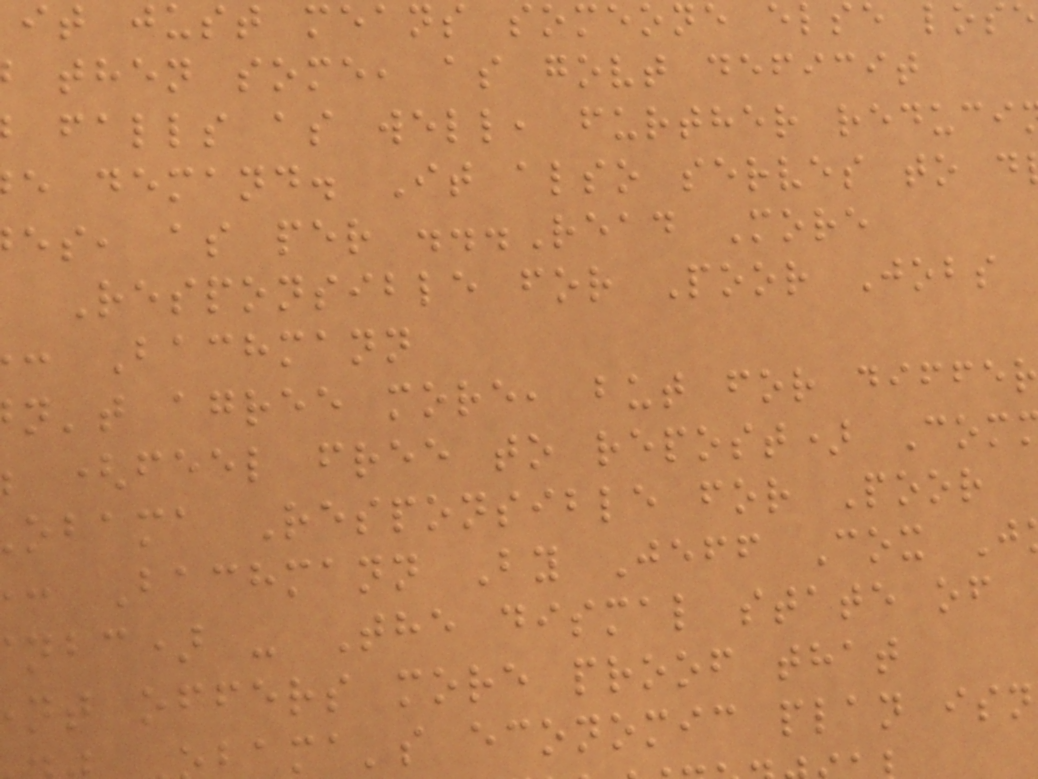it just means someone else lose
then some, as govt deficit
falls as well, further reduci
e demand. It also serves to d
es, as per ...Read More
Responsible for Poor Jobs
: Bachmann
n't agree more, but for differ
(feel free to repost) Com
obama Responsible for Poor
: Bachmann By Jeff Cox J
nbc) - The dismal state of
nt offers more proof that
ama's economic plan isn
